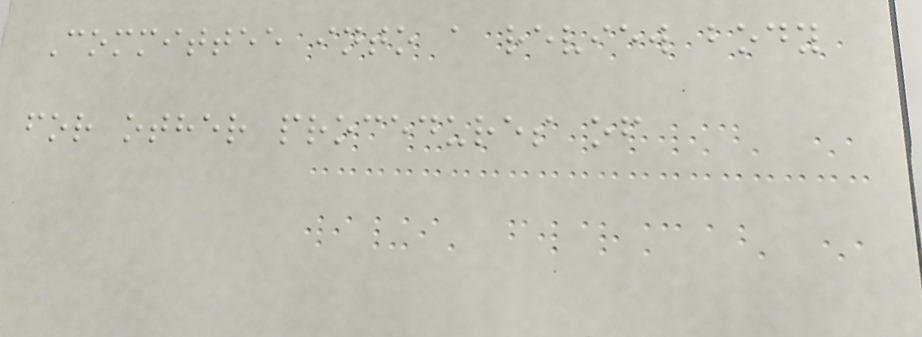Committee into a review body
for other procedures of
